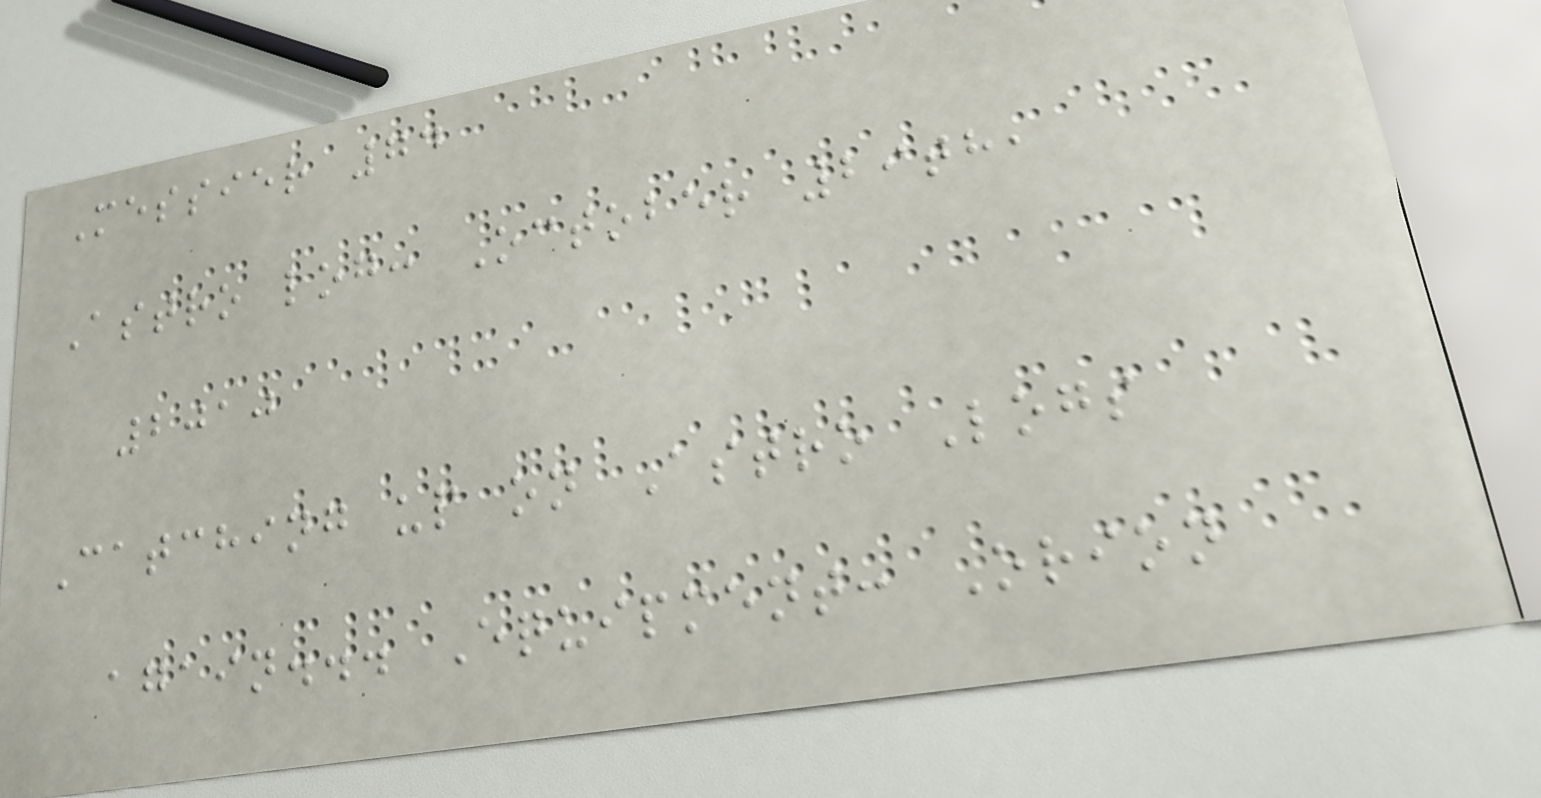Messier 74
Astro log: October 29th,
2010
Catching up on Astro Logs
again... Equipment: Orion
